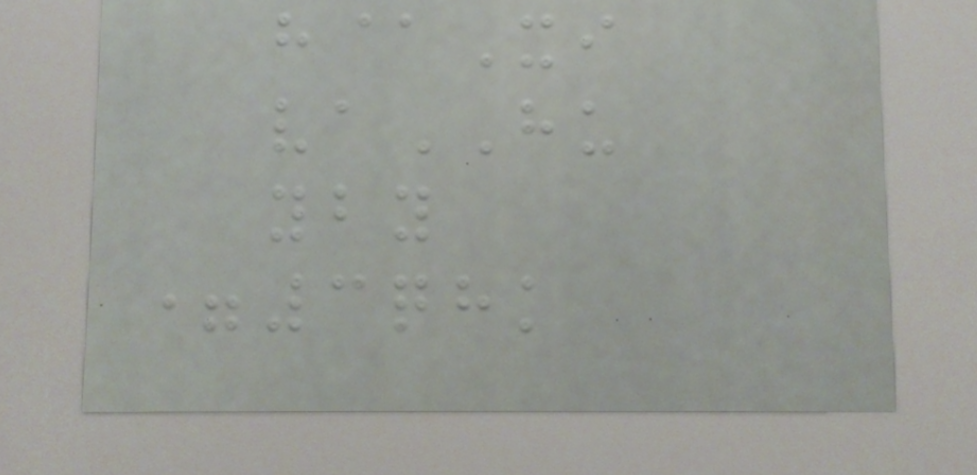h@Xi
vaHU
yby
=3qhk
